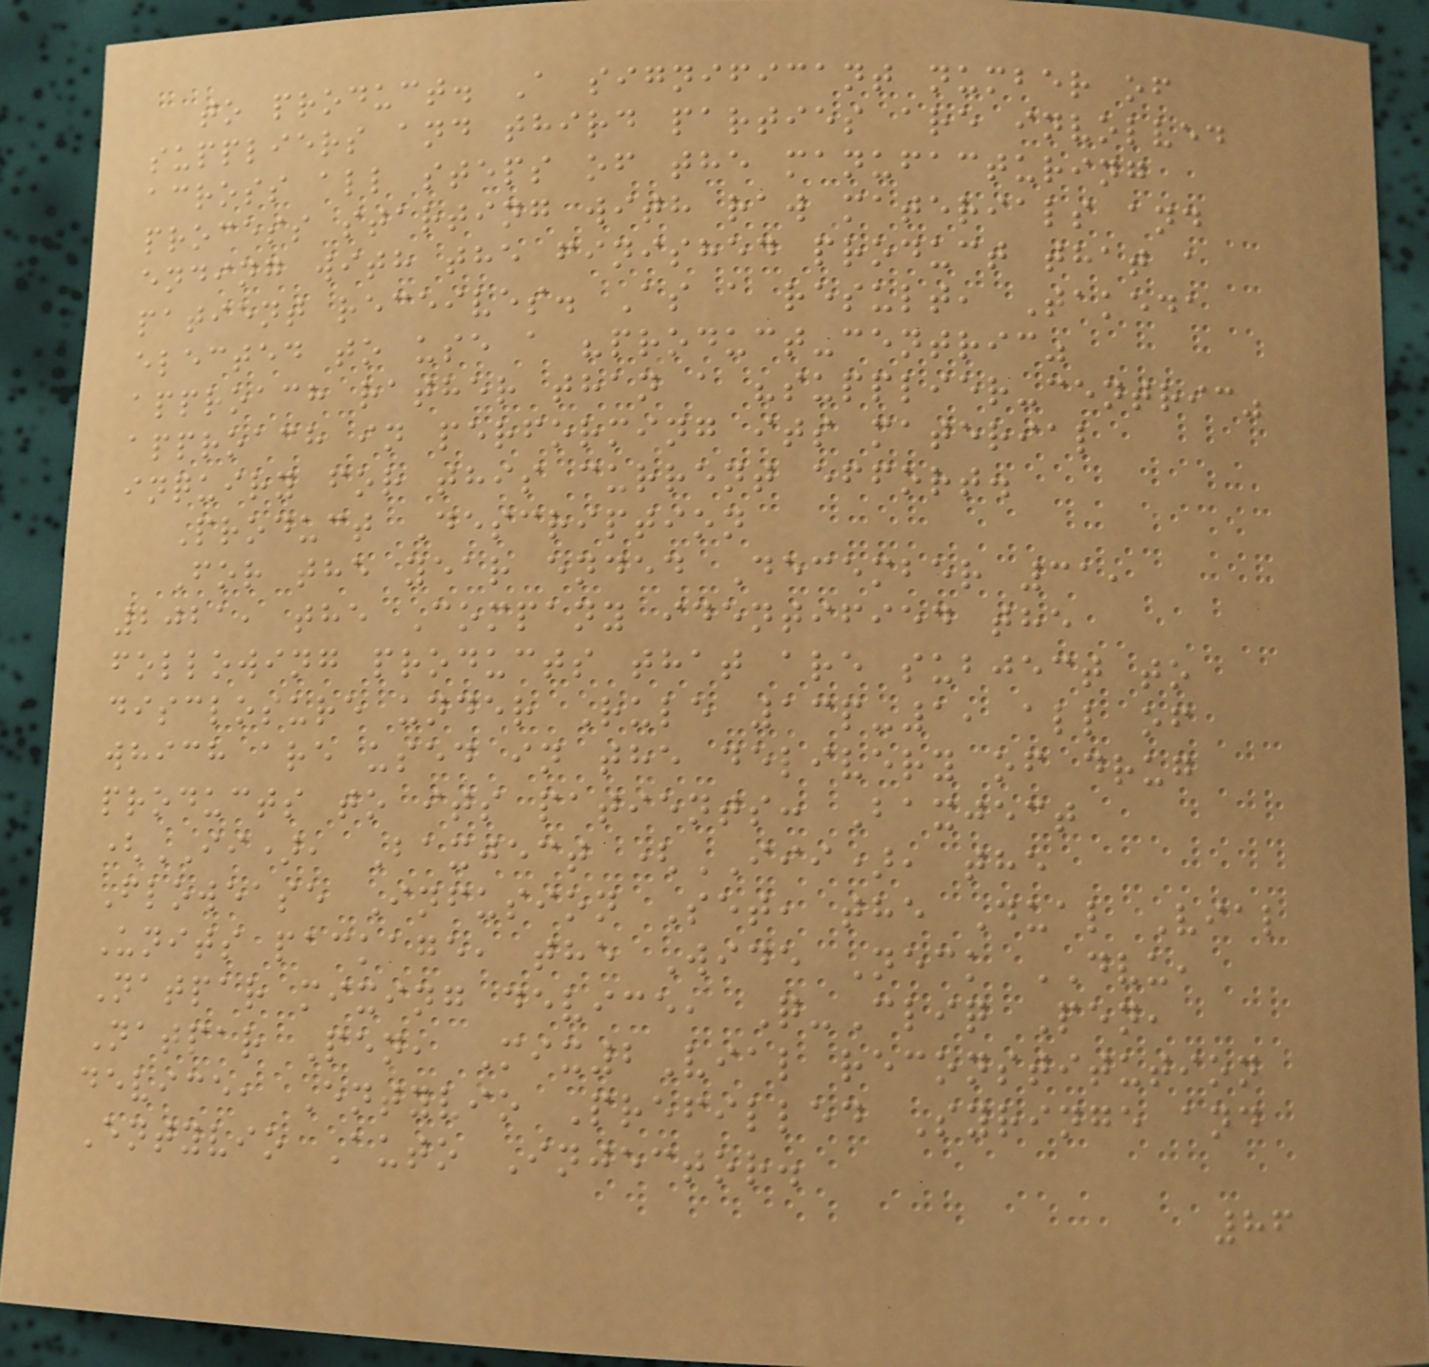to product. A significant number of
suppliers and third parties are involved
across all steps of the manufacturing
process starting with raw materials and
ending with the finished product that a
patient receives. As a result, Takeda
elected to use a "product-centric"
approach rather than a "supplier-centric"
approach in performing its material
inquiry for this current effort.
Product Description
For the year ended December 31,
2021, the Company identified the
following products that are subject to
disclosure under Rule 13p-1, all of
which are used in the delivery of drug
products to its patients: Baxject
(II), Baxject (III), the
Flowease Infusion Set, the Dual Vial
Units package, the Wide Neck DVU,
Natpar mixing device, Q-Cliq Pen,
Natpar Pen, Mix2Vial reconstitution
device, Entyvio Prefilled Syringe and
Entyvio Auto Injector.
86
